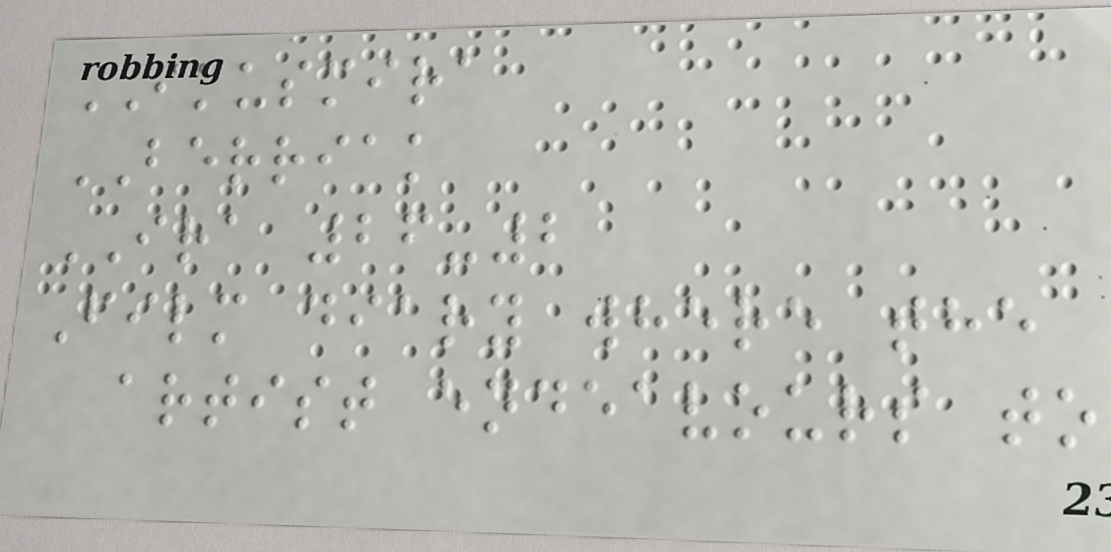IKUSMIRA
BERRIAK
IRA 26-2
Film diary where the
artist endeavours to
